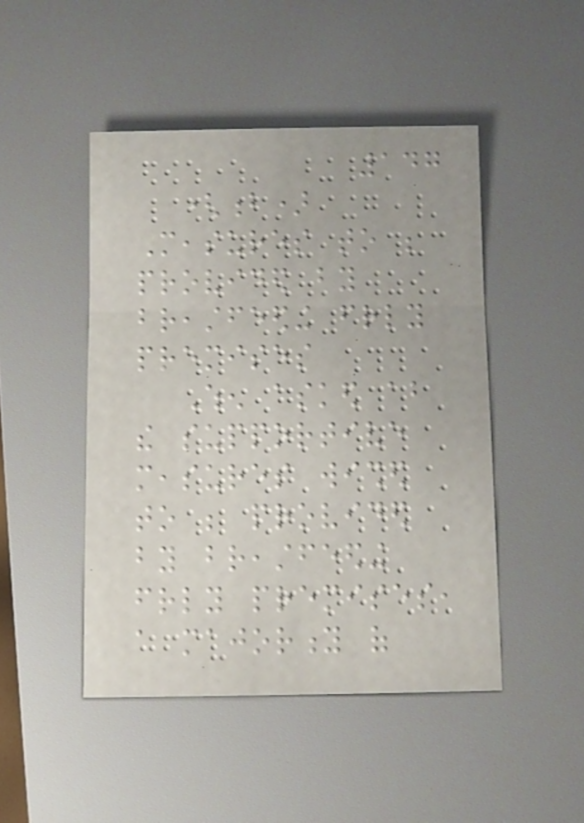147
(b)
Measures to be
provided by
breastfeeding friendly
premises
When asked about
the supportive
measures wished
to be provided
by breastfeeding
friendly premises,
a majority of
